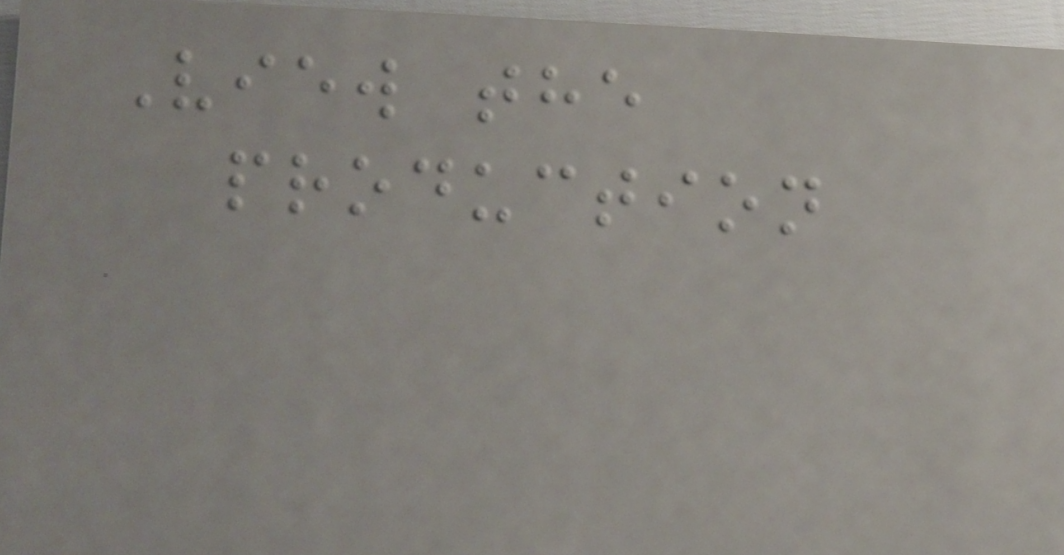View the
production
